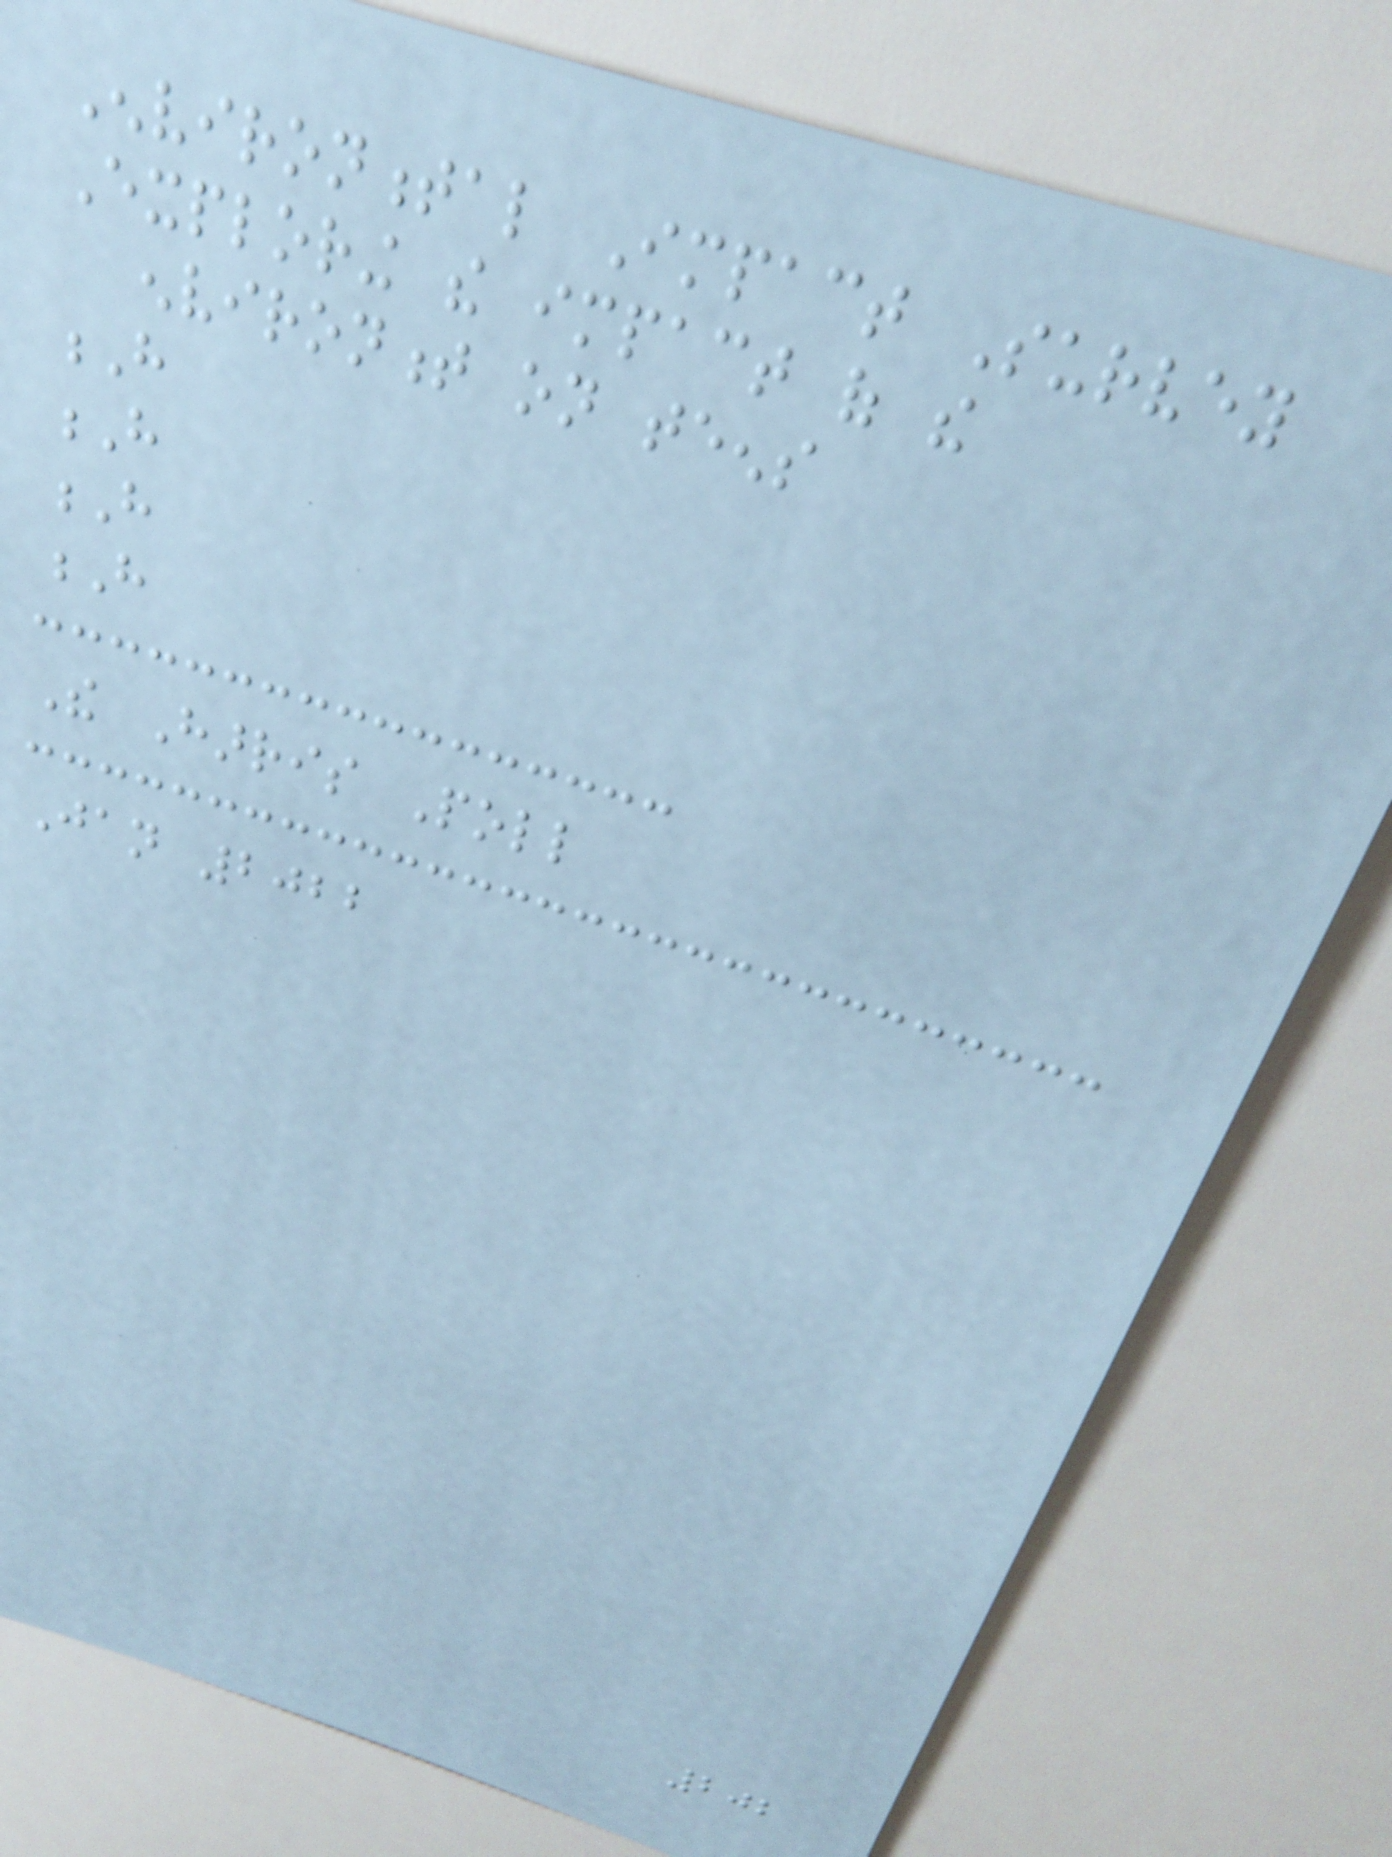Environmental Impact Survey
Exploring the impact of the
environment on teens
H
H
H
H
The Harris Poll
Jan 2022
202
